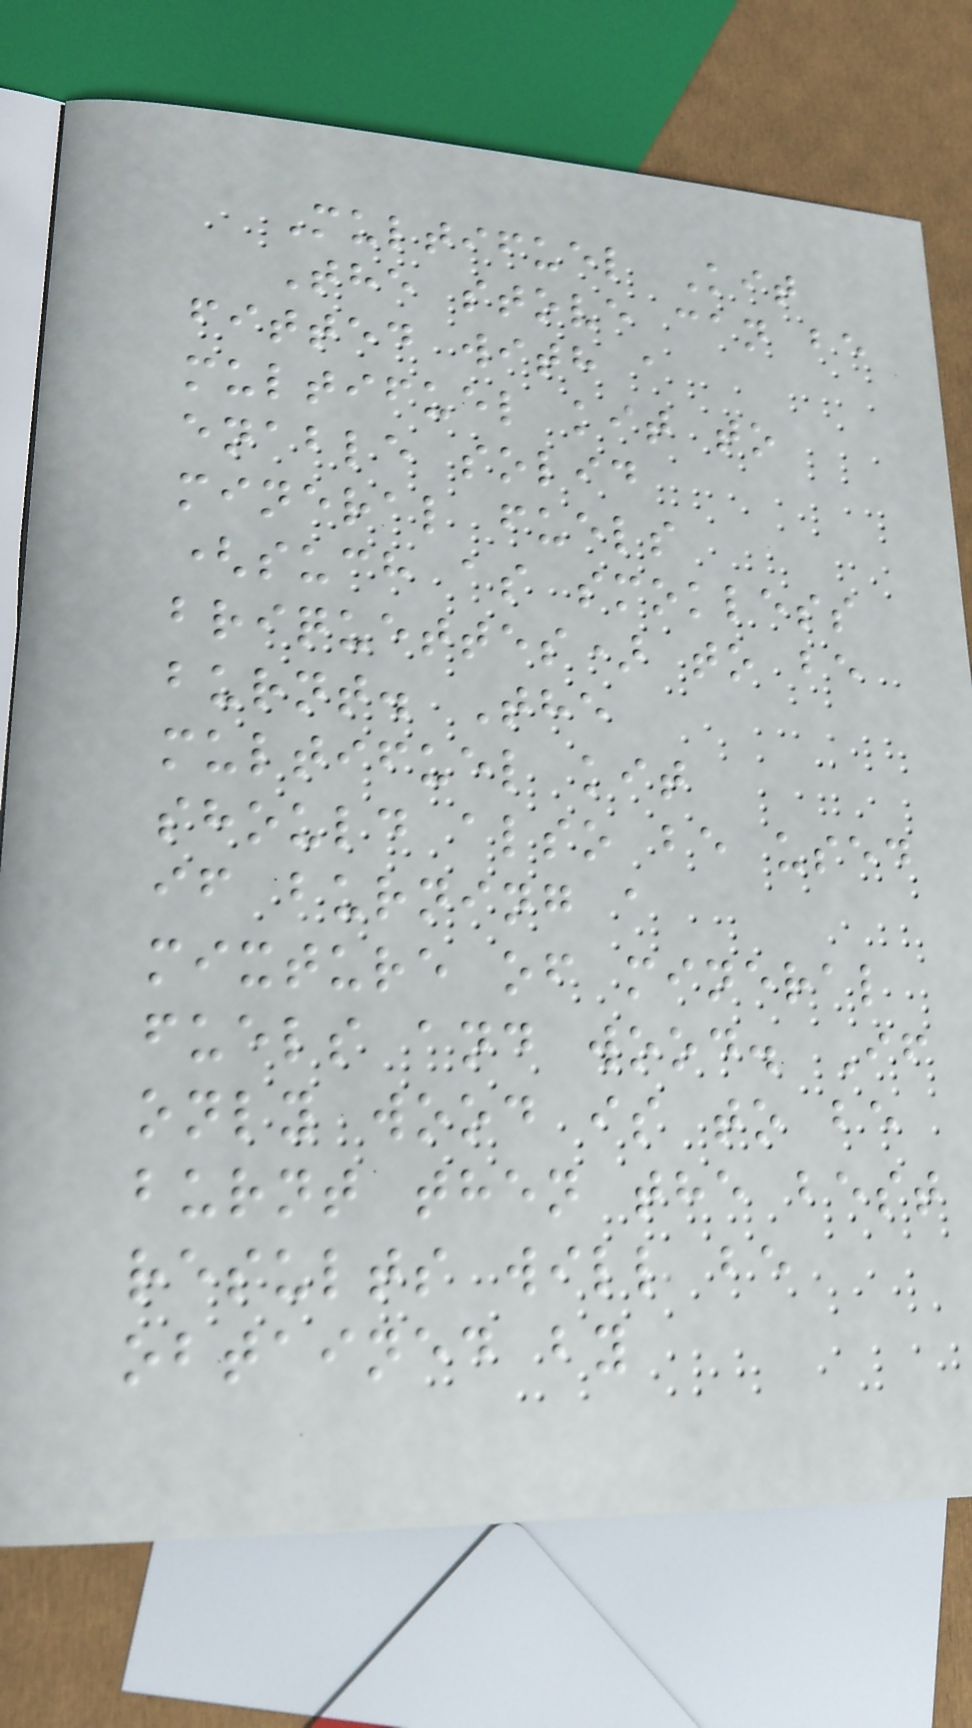Multifuel Kit
The stove can be
fitted with a
multifuel kit to
enable solid
mineral fuels
(such as smokless
briquettes) to be
burnt. The
multifuel kit
should also be used
if burning a
mixture of mineral
fuels and wood. If
only wood is to be
burnt then the best
results will be
obtained by
